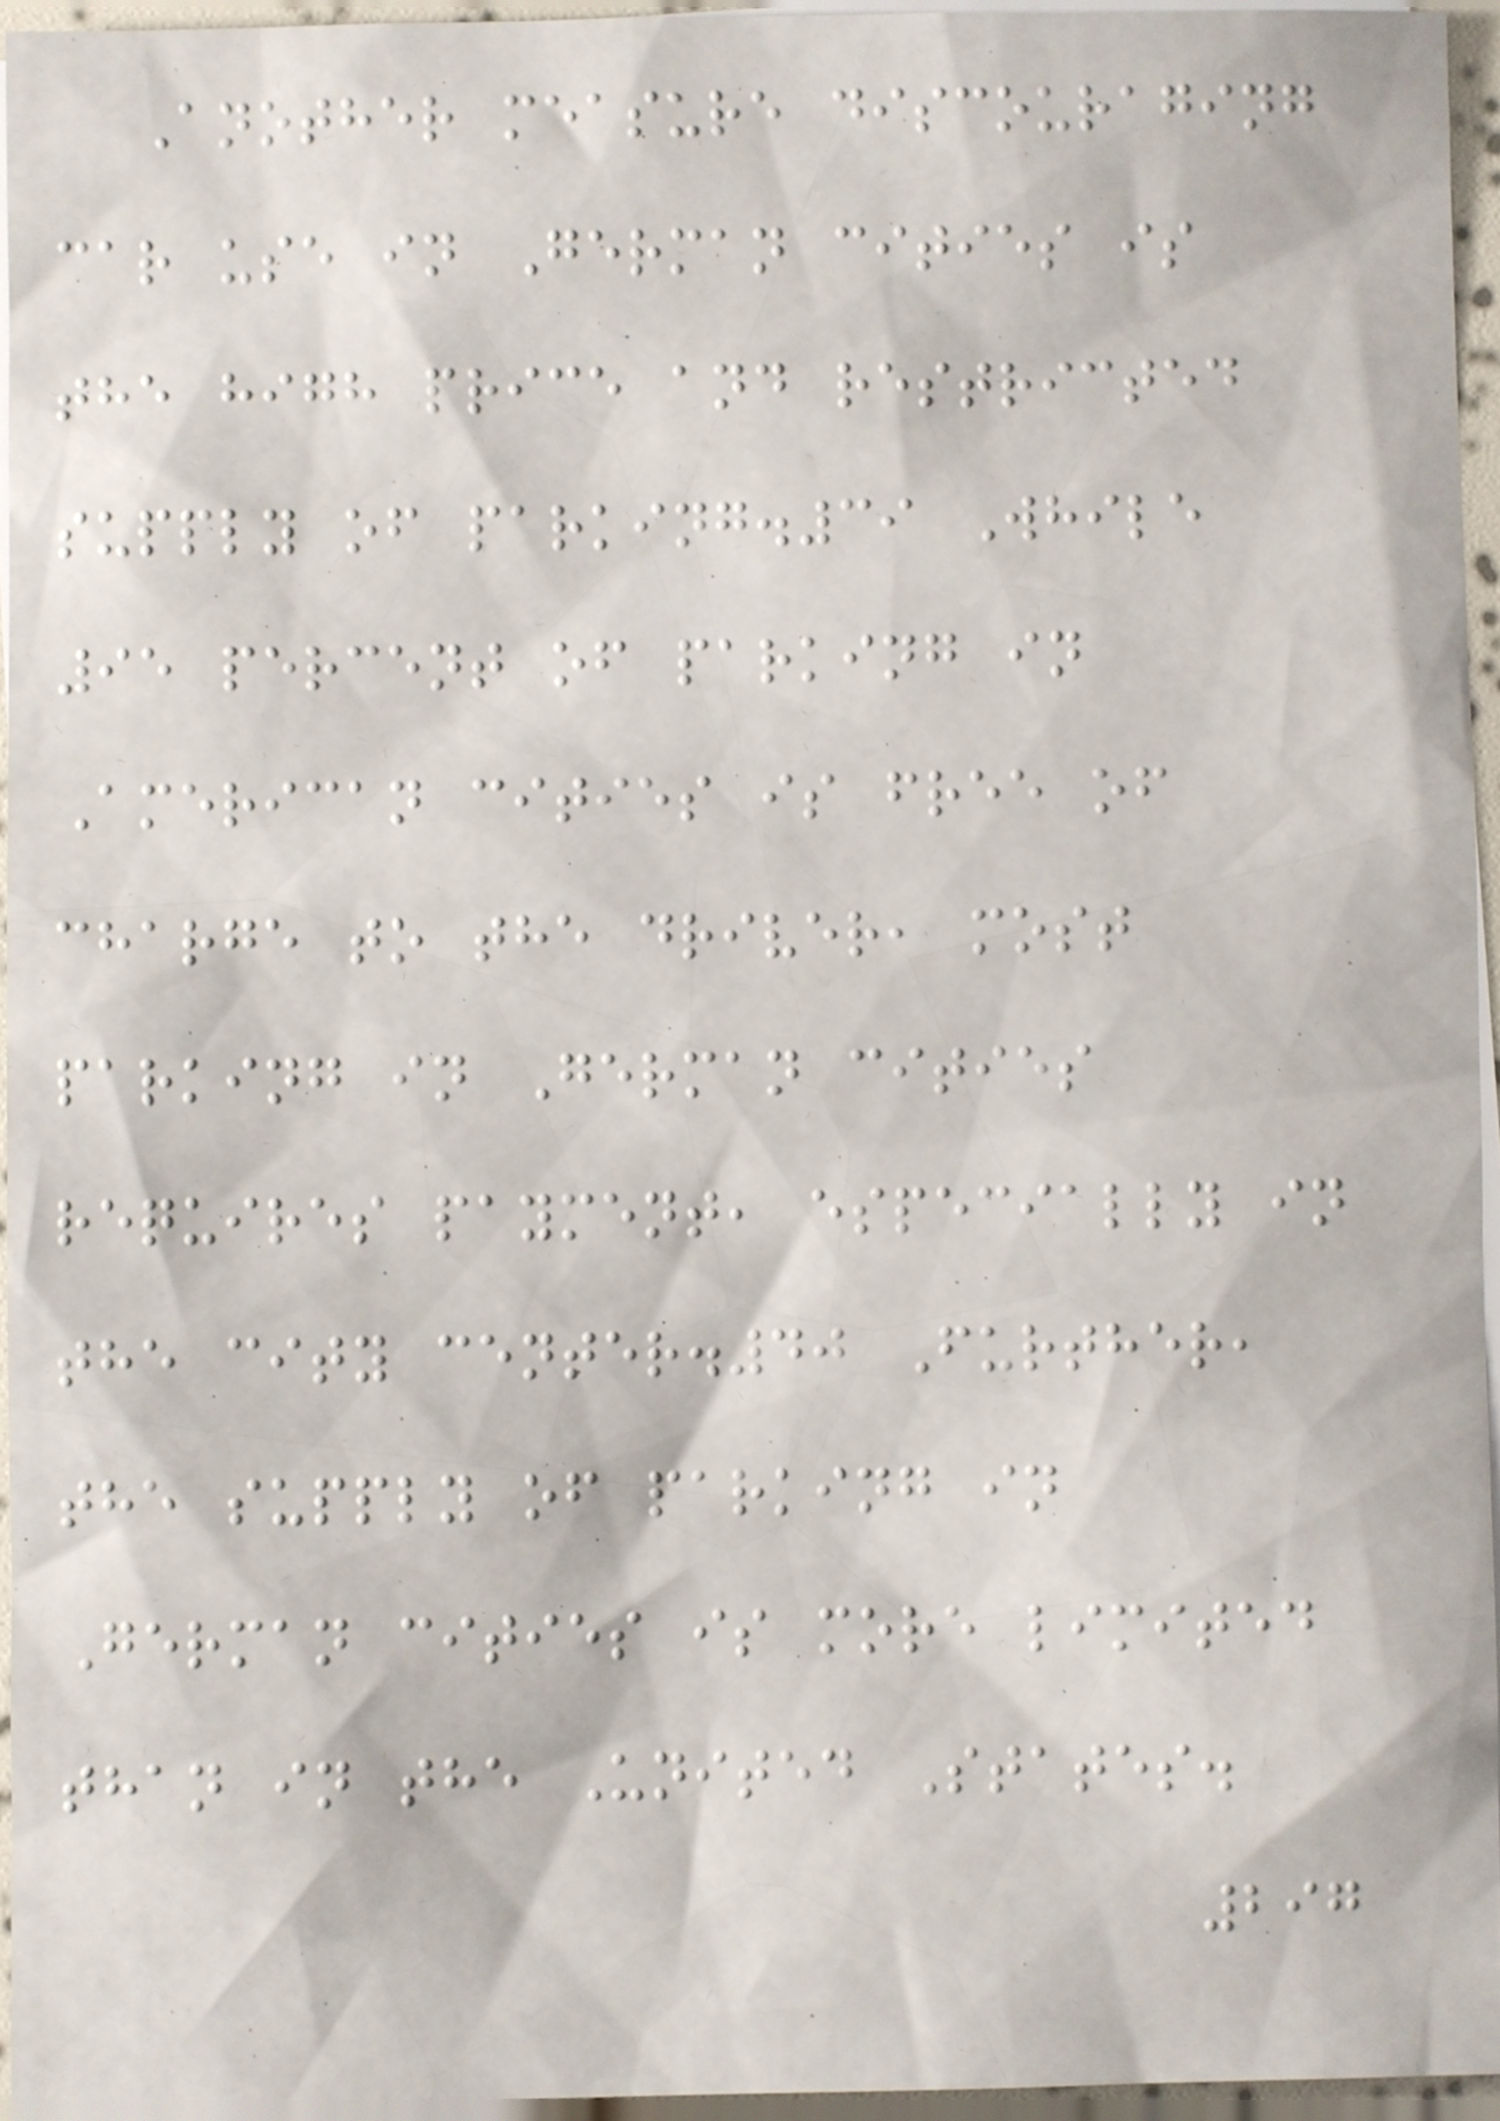Another measure discouraging
car use in German cities is
the high price and restricted
supply of parking.39 While
95 percent of parking in
American cities is free of
charge to the driver, most
parking in German cities
requires payment, especially in
the city center.40 Further,
the supply of parking in
German cities is more limited
than in the United States.
297
